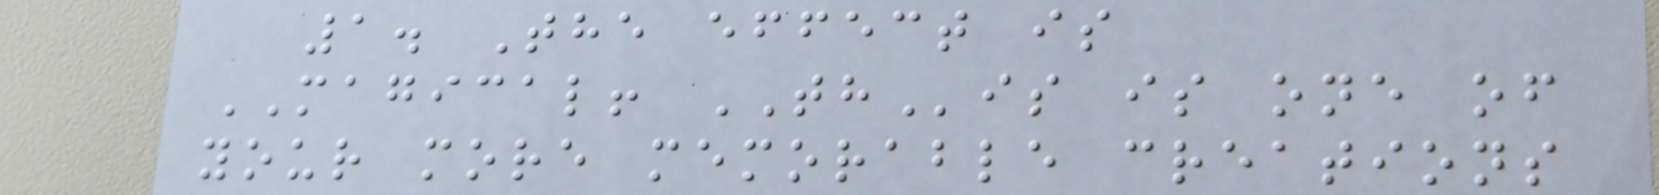1. The effect is
MAGICAL! THis is one of
your more memorable creations
